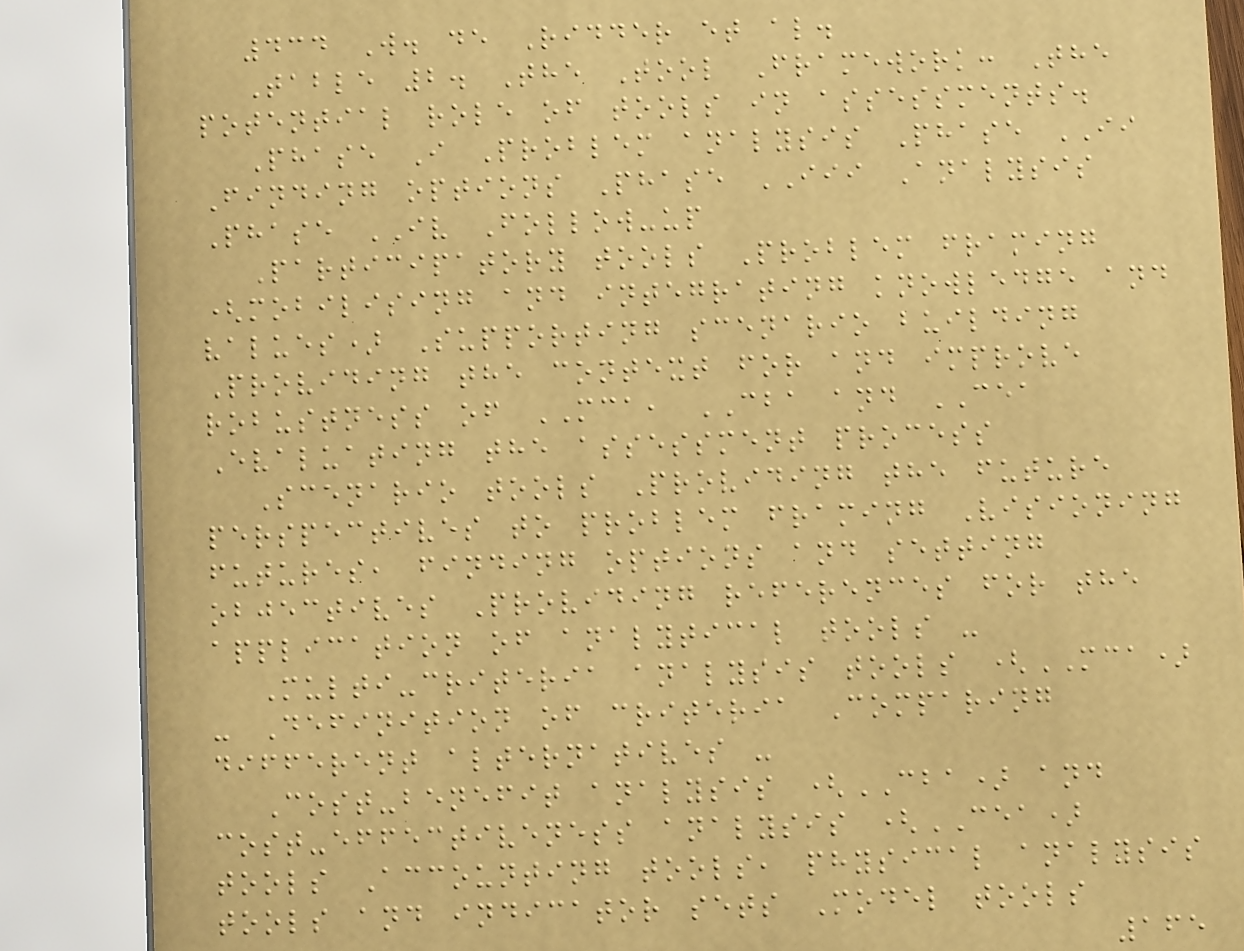434 W. de Ridder et al.
Table 2. The Tool Framework: The
potential role of tools in assessments.
Phase I Problem analysis Phase II
Finding options Phase III Analysis
Phase IV Follow-up
Participatory tools Problem framing
(mobilising and integrating knowledge and
values) Supporting scenario building
Providing the context for and improve
robustness of MCA, CBA and CEA
Evaluating the assessment process
Scenario tools Providing the future
perspectives to problem framing Visioning
futures, finding options and setting
objectives Providing references for the
application of analytical tools -
Multi-criteria analysis tools (MCA)
- Definition of criteria Comparing
different alternatives -
Cost-benefit analysis (CBA) and
cost-effectiveness analysis (CEA)
tools Accounting tools, physical analysis
tools and indicator sets Model tools
165
